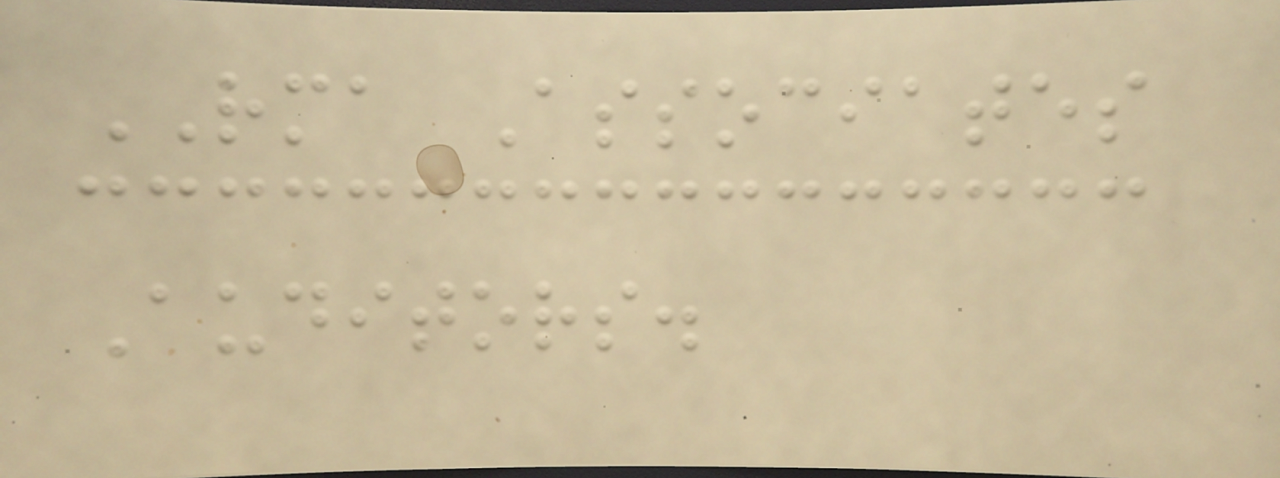RMA Associates
Auditors.
